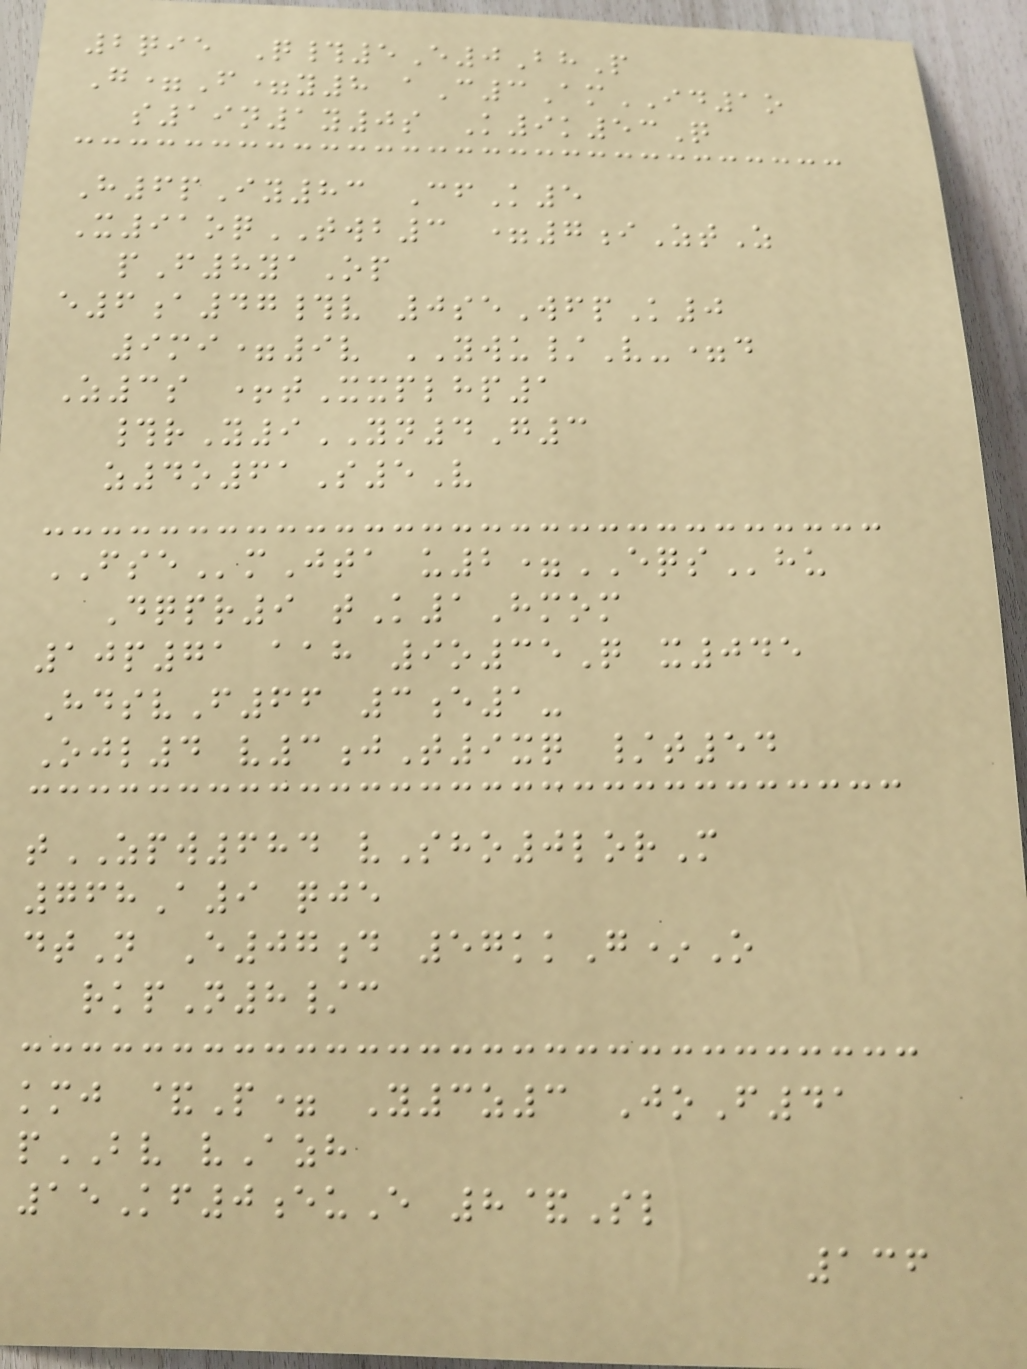2qie Q#5E0BhP
G=F=y8 aC3AmID1o
s19n1y0s K9k53Q
H6pIy83 CfK5
X91oqTWB3 =7iZtZ
pF8yaOp
e6a47#v 0seWfpK0
9mi=9v YWU/V-=d
Z3s +tXxplhp1
#rY9YN4G3
z4o61S5V
FSEmJta u2=EQShu
Dqpr9 tK1Hmom
10p71 aah 9o35Q x045
HdsvF66 3e1-
Ojl4 v3jT9xq /t54
tZPW684 vSho0lorM
768A9 qje
dtN E07d 57kkG*O
rkpN8/c
kmj &P= Y3z3 JoF41
pBV vAzh
15Kf0euE 8&Sl
136
